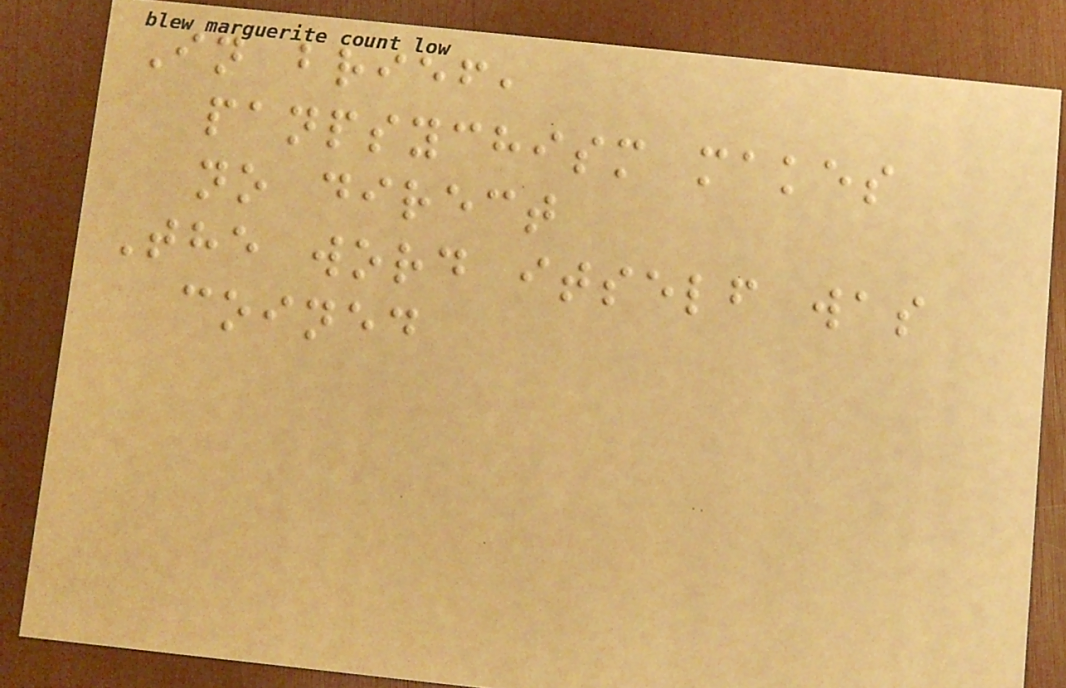In brief,
panpsychism makes
no direct
The word itself was
coined
